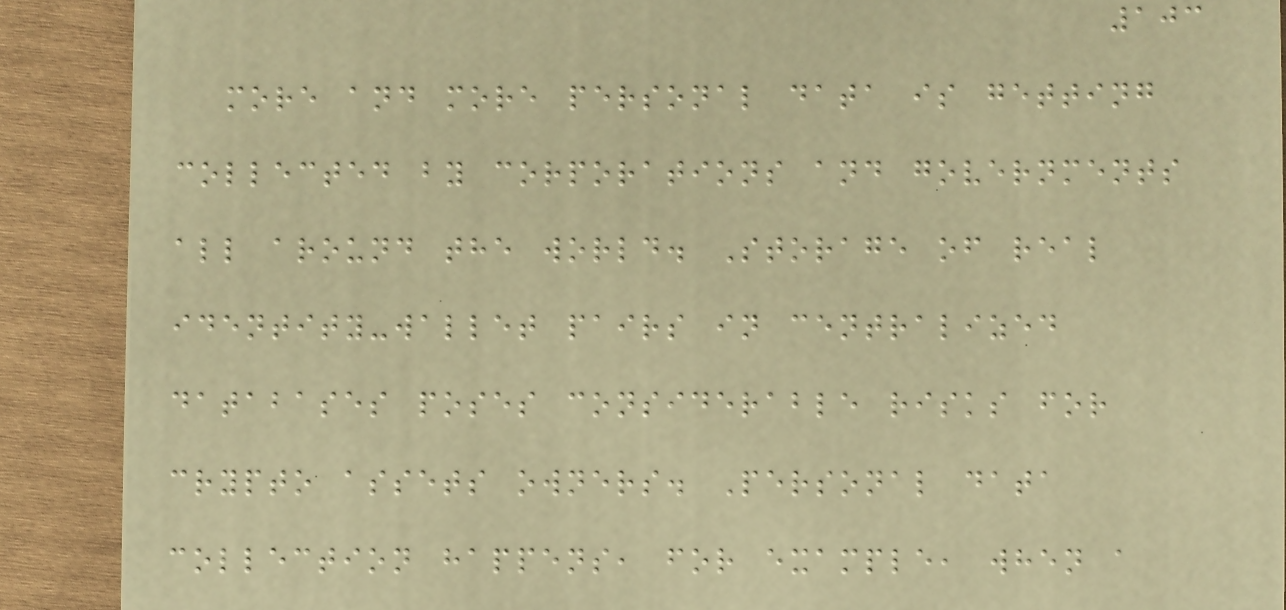103
more and more personal data is getting
collected by corporations and governments
all around the world. Storage of real
identity-wallet pairs in centralized
databases poses considerable risks for
crypto assets owners. Personal data
collection happens, for example, when a
